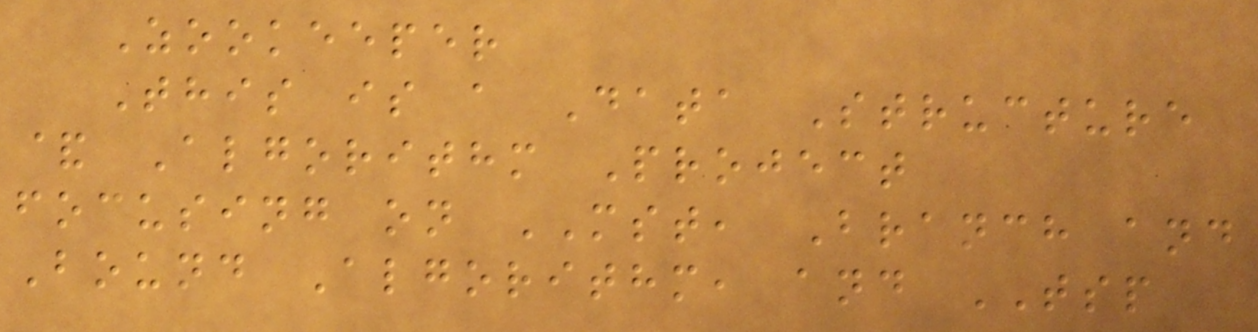Zookeeper
This is a Data Structure
& Algorithm Project
focusing on MST, Branch and
Bound Algorithm, and TSP
